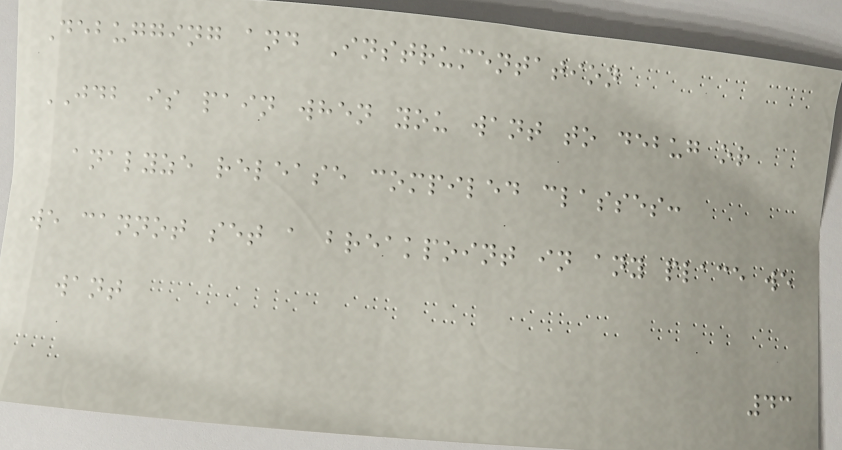Debugging and Instrumentation
JDB is pain when you want to debug or
analyze release compiled classes:
we cannot set a breakpoint in any place we
want
43
